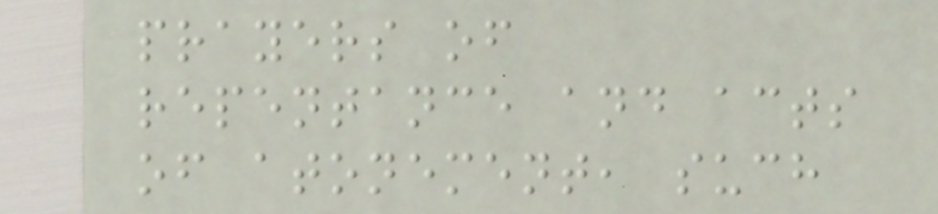prayers of
repentance and acts
of atonement, such
